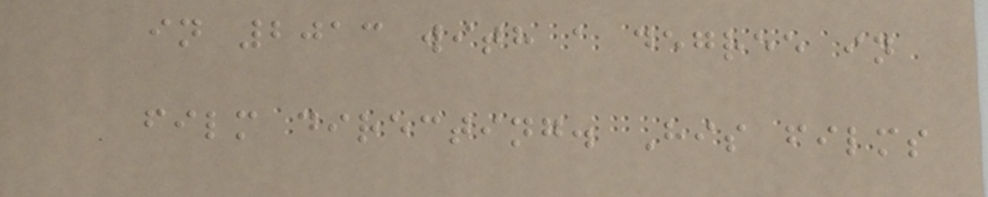in 2013 with a degree in
film directing. His films
